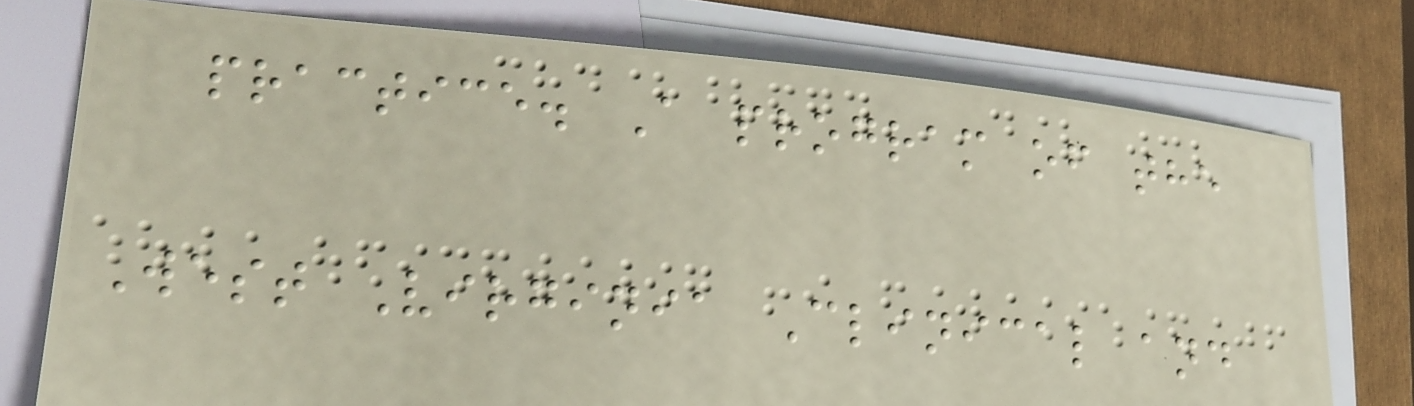practice. A program of the
West Virginia Clinical and
